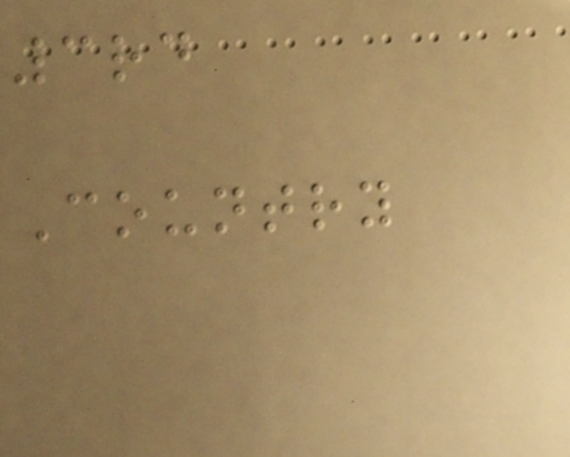3rd
Country
